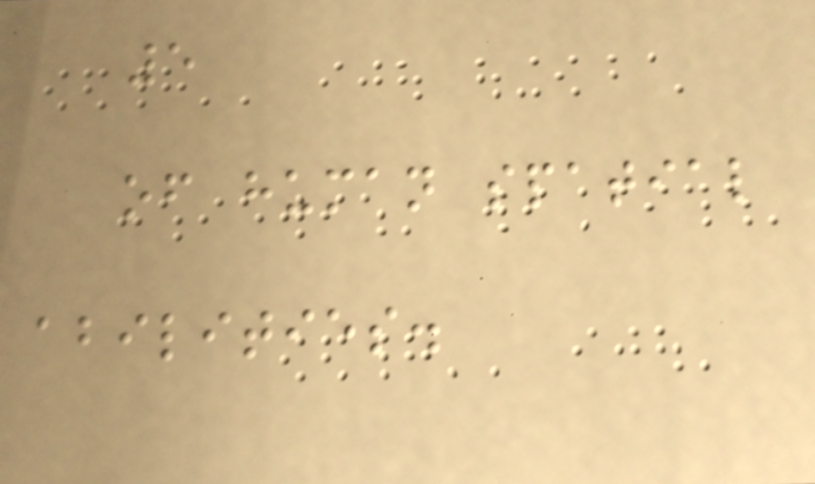5
of human spatial
abilities.
